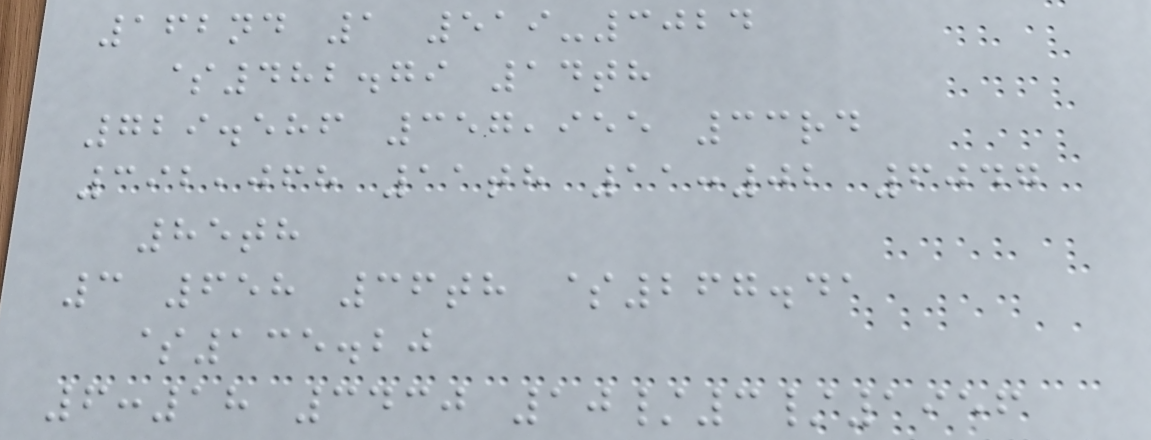162nd 1 519-3024
$482.79 14th
729.586 357,955 33rd
392,068 11th 11:02 6047
85th
3 658 36th $267.41
$135.20
6:18 3430 10/3/1956
